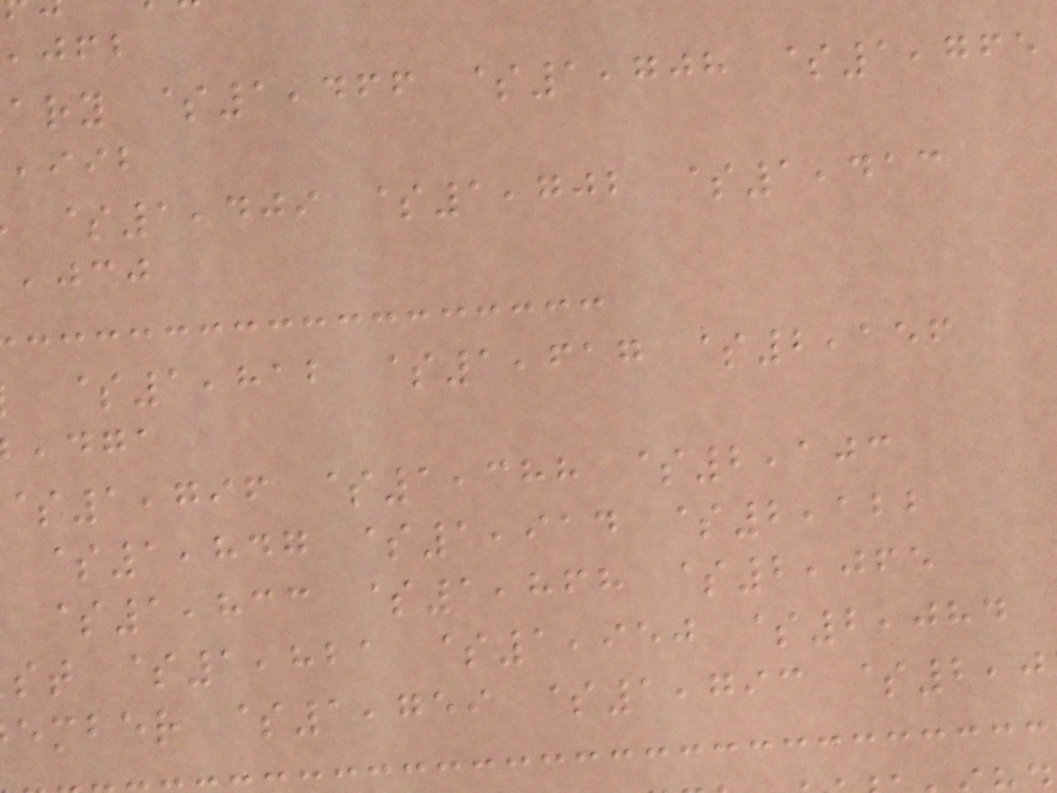,jfb
ary $1,466 $1,708 $1,765
,iib
$1,409 $1,702 $1,413
,jcj
$1,812 $1,617 $2,156
,dga
$1,796 $1,388 $2,103
$1,847 $1,914 $2,122
$1,833 $1,868 $2,065
st $1,821 $1,950 $2,084
ember $1,759 $1,793 $2,0
